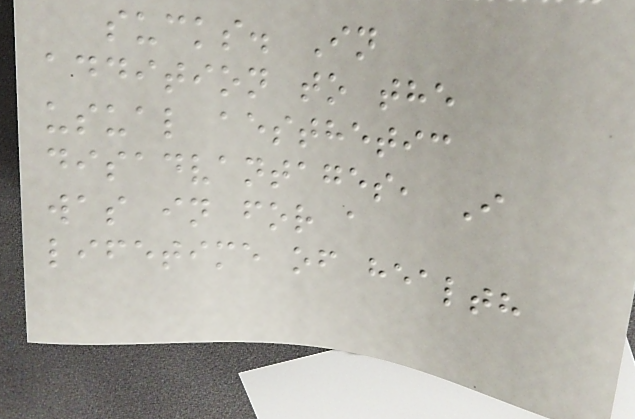sucks. In
addition to the
usual aesthetic
disadvantages, I
was in for a
lifetime of health
